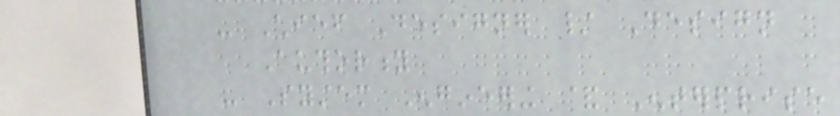- Chief Designer / Design
Authority
- System Engineering & Enterprise
